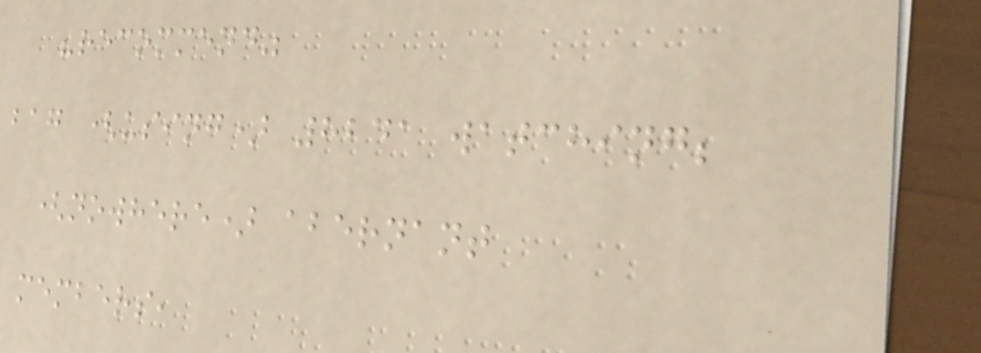"recommend"
bag (using) 8241 watching;
(nowhere) abernant
members,
